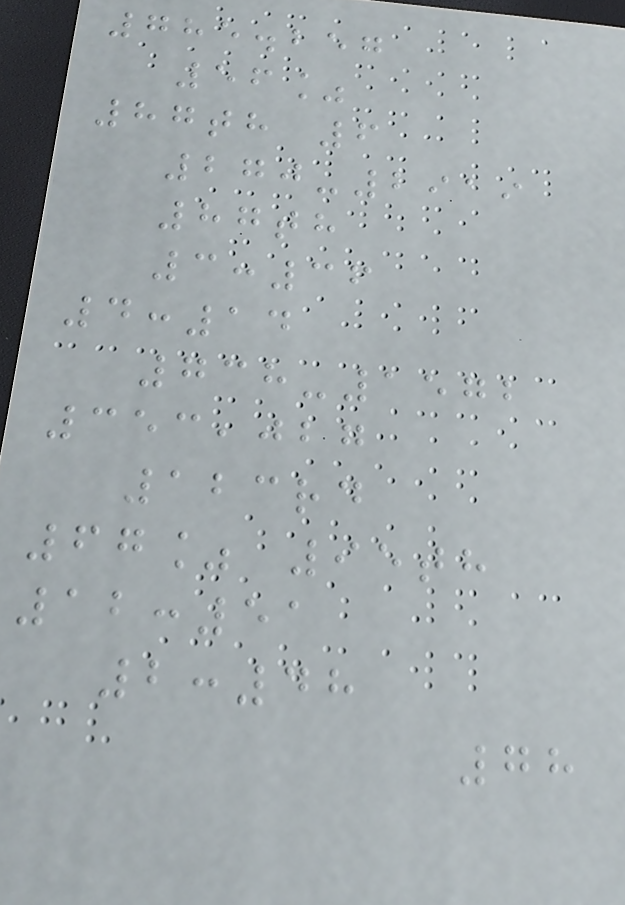785.257
56%
87th 6
270-2919
87th
3:36
4:14
738-1572
353,027
123rd
67% 95th
12:51
2:48
78
